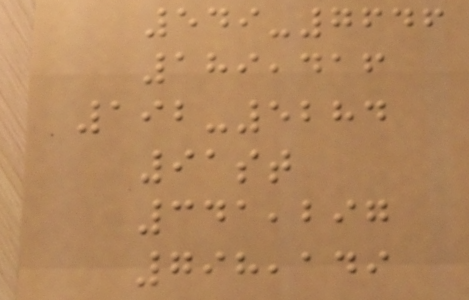549-7646
189,416
192-5284
91st
341,297
798,149
